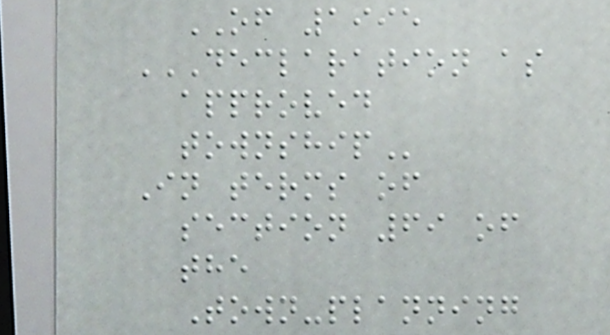OF 1995
DECLARATION AS
APPROVED
TOWNSHIP
In terms of
section 69 of
the
Town-planning
